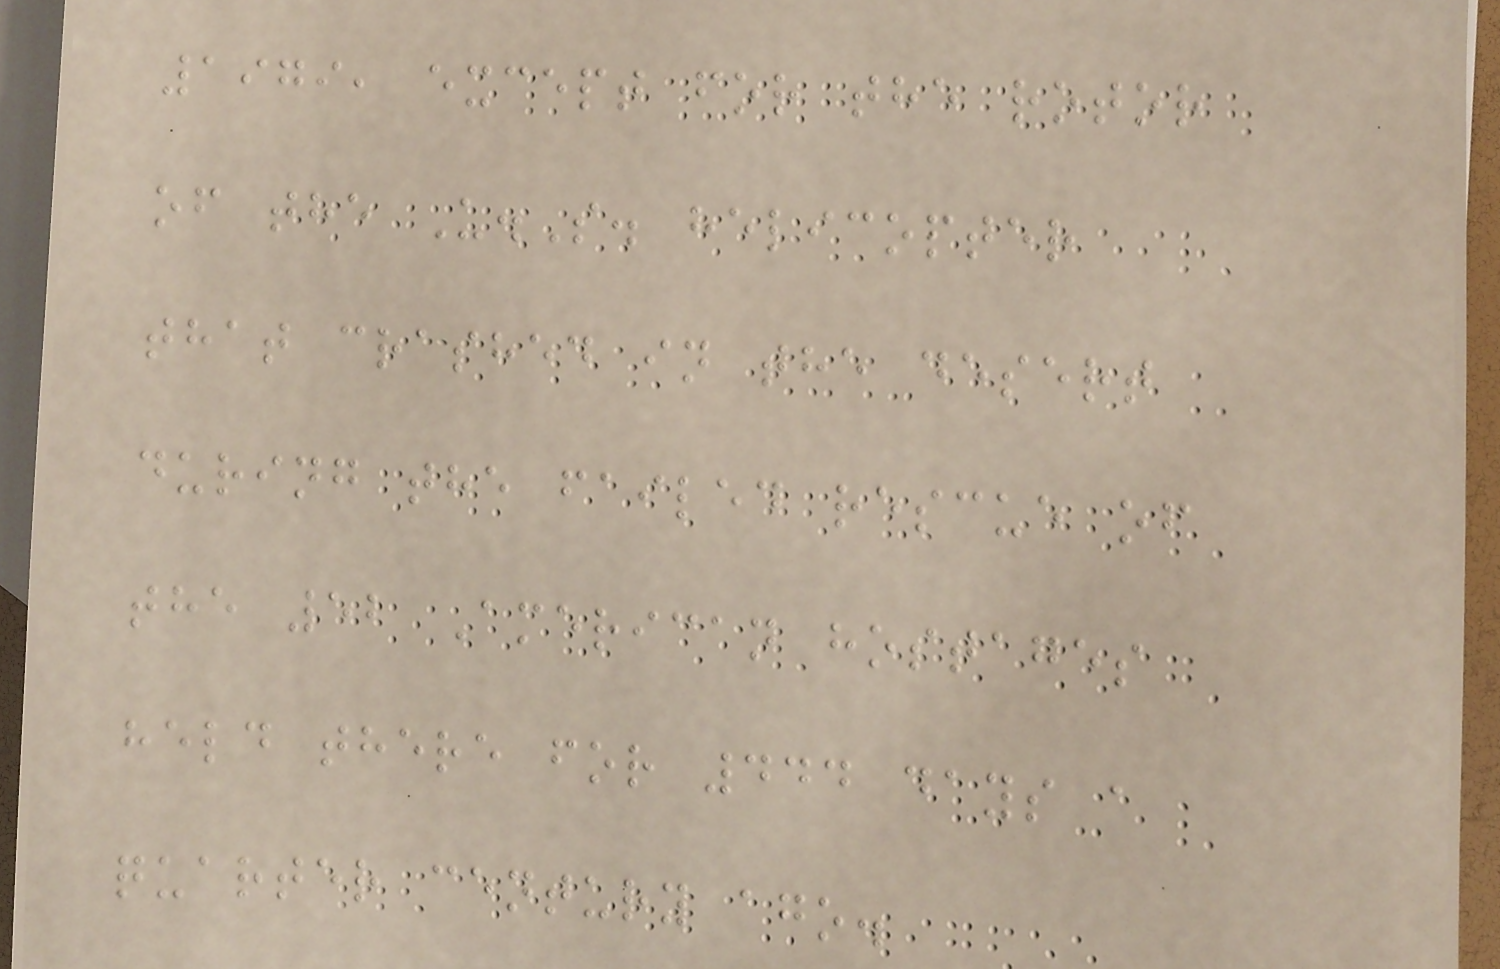1979, except for the rotor
of the U.S. helicopter
that crashed in the desert
during the failed rescue of
the 52 American hostages
held there for 444 days a
quarter century ago.
